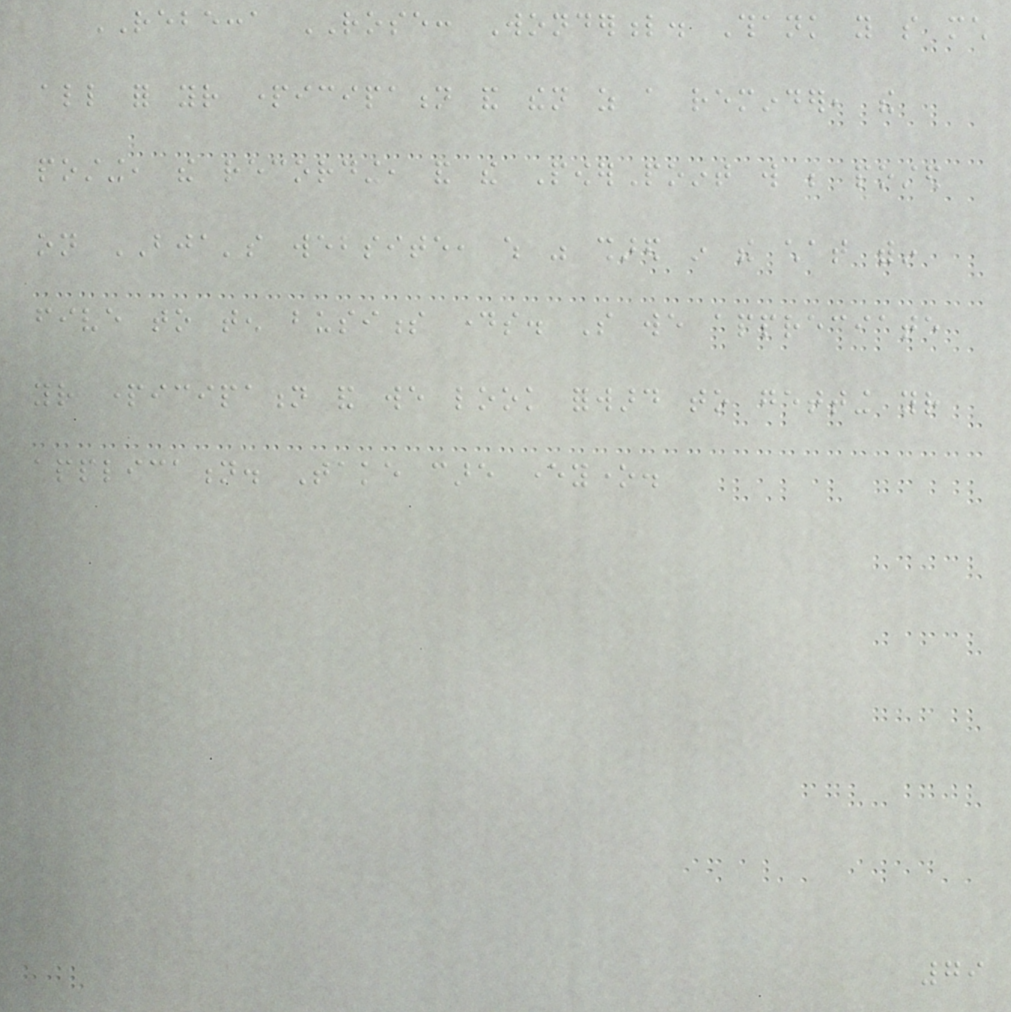REBECCA ROSE: Wonderful. Thank you so much
all for your participation and then as a reminder, the
posting, the recording, and the PowerPoint will be posted
on BJA's website, which was shared in the chat within
five to ten business days. So we appreciate
your participation and we look forward to getting your
application. Take care everyone.
79
